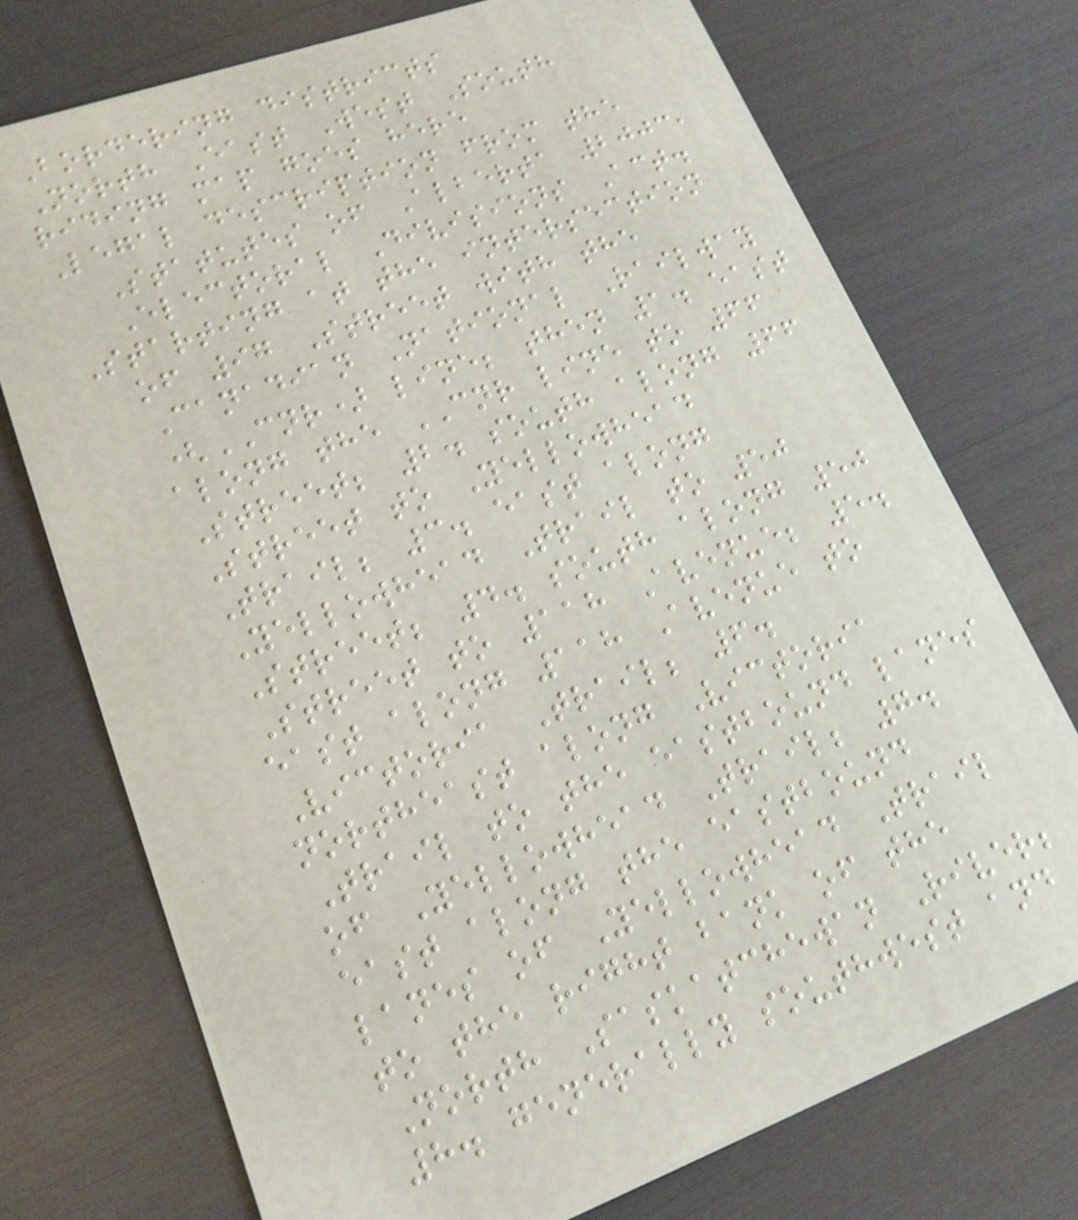Bordering districts
North East West South
riding map goes here
Legal description from the
Statutes of Alberta 2003,
Electoral Divisions Act.
Starting at the intersection
of 97 Street with the
Canadian National Railway
(CNR) line; then 1. east
along the CNR line to 66
Street; 2. south along 66
Street to Yellowhead
Trail; 3. east along
Yellowhead Trail to 50
Street; 4. south along 50
Street to 118 Avenue; 5.
east along 118 Avenue to
Victoria Trail; 6.
northeast along Victoria
Trail to the eastbound lanes
of Yellowhead Trail; 7.
east along the eastbound
lanes of Yellowhead Trail
to the right bank of the
North Saskatchewan River;
8. generally southwest and
